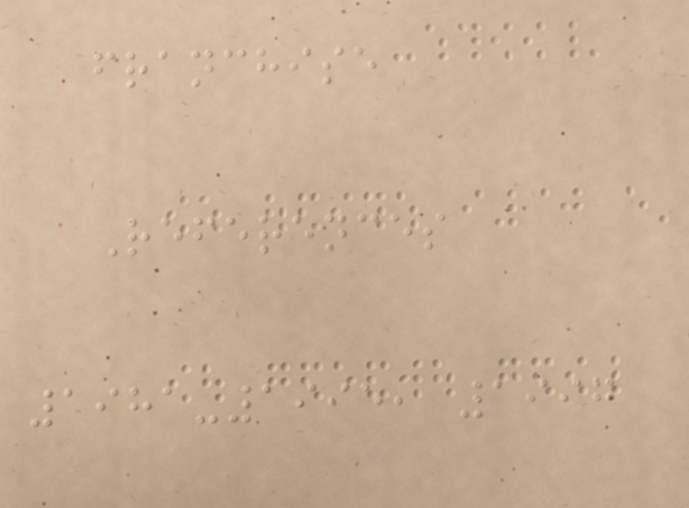franchise
References
1981-1995, 1997
